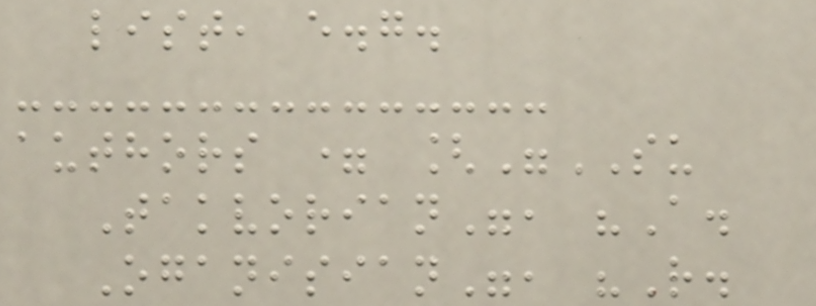list, e.g.
authors = ["SU
Takvorian", "A.
Oganisian", "R.
